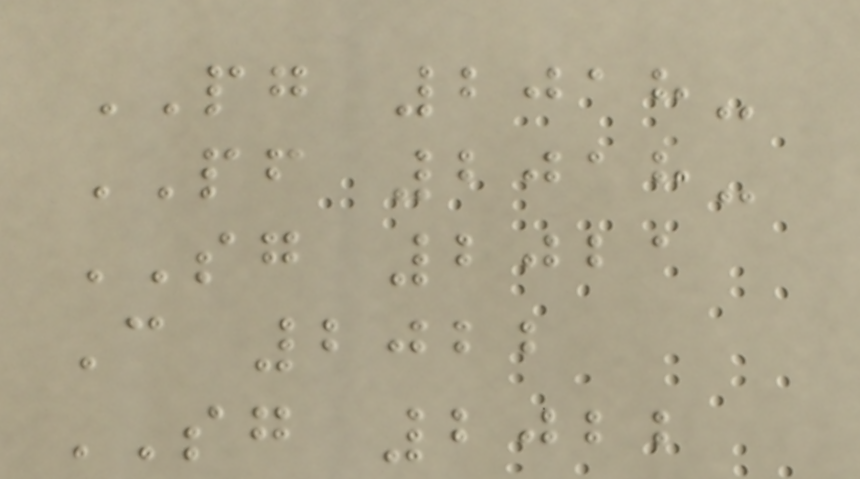PG 2018-
PF 2018-
SG 2021
C 2022
SG 2022
